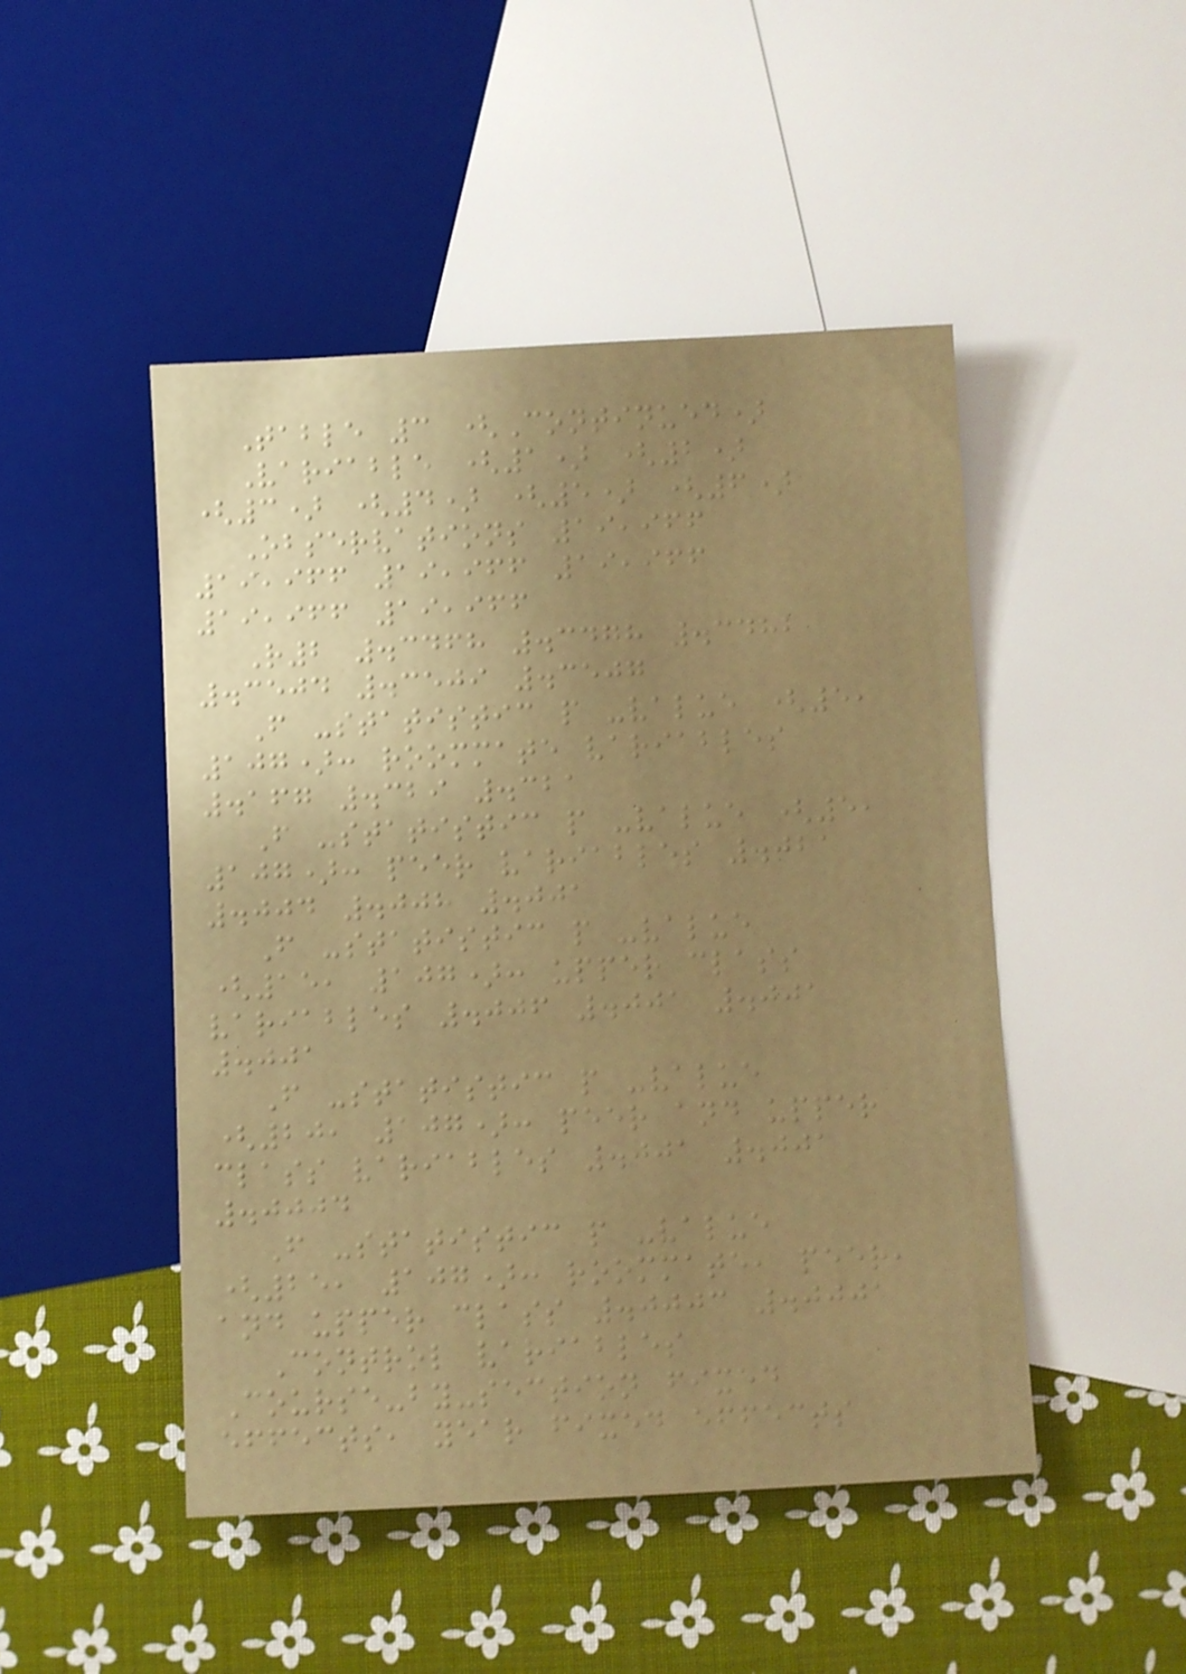Table 3 (Continued)
Variable (1) (2)
(3) (4) (5) (6)
Observations 19,966
19,966 19,966 19,966
19,966 19,966
R2 .3468 .3478 .3482
.3504 .3509 .3507
F -statistic p -value (5,
107): roommate variables
.167 .329 .321
F -statistic p -value (5,
107): peer variables .021
.004 .008 .001
F -statistic p -value
(15, 107): upper class
variables .006 .001 .001
.001
F -statistic p -value
(20, 107): peer and upper
class variables .001 .001
.0004
F -statistic p -value
(25, 107): roommate, peer,
and upper class .0003 .0001
Control variables
Course-by-section fixed
effects, year fixed effects
